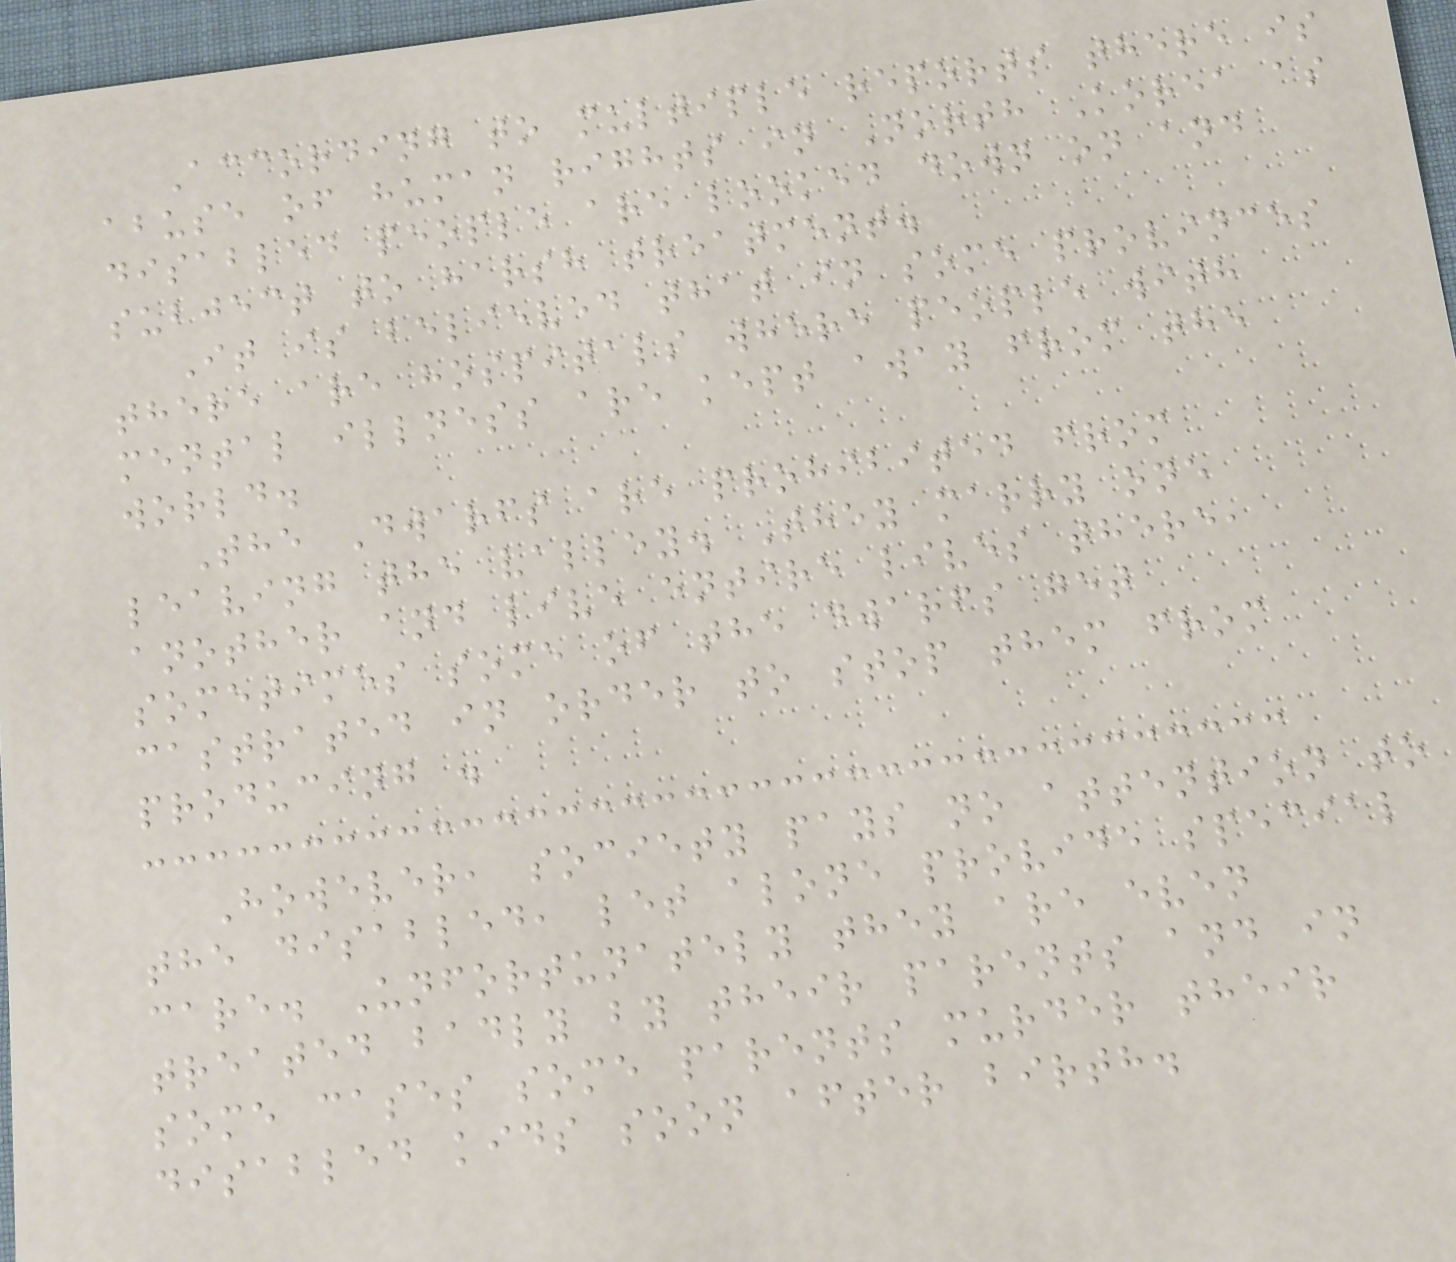According to multiple reports there is
abuse of human rights in North Korea as
disabled people are looked down on and
subject to harsh treatment.
It is believed that in some provinces
there are hospitals where people with
mental illness are kept away from the
world.
The Dwarfs are prohibited from
leaving the valley. They marry one
another and live entire lives there,
sometimes some of the dwarfs get
castrated in order to stop them from
producing .
However, society pays no attention to
the disabled, let alone provide special
care. Unfortunately they are even
treated badly by their parents and in
some cases some parents murder their
disabled kids soon after birth.
